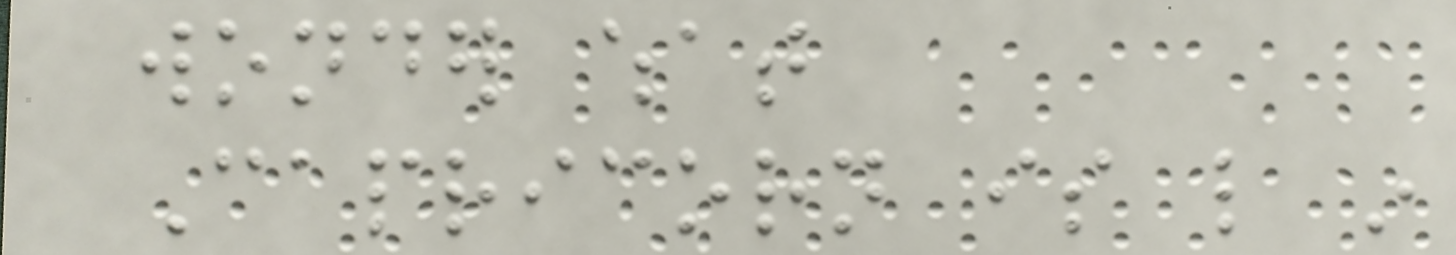wonder what
Capricorn is like in
